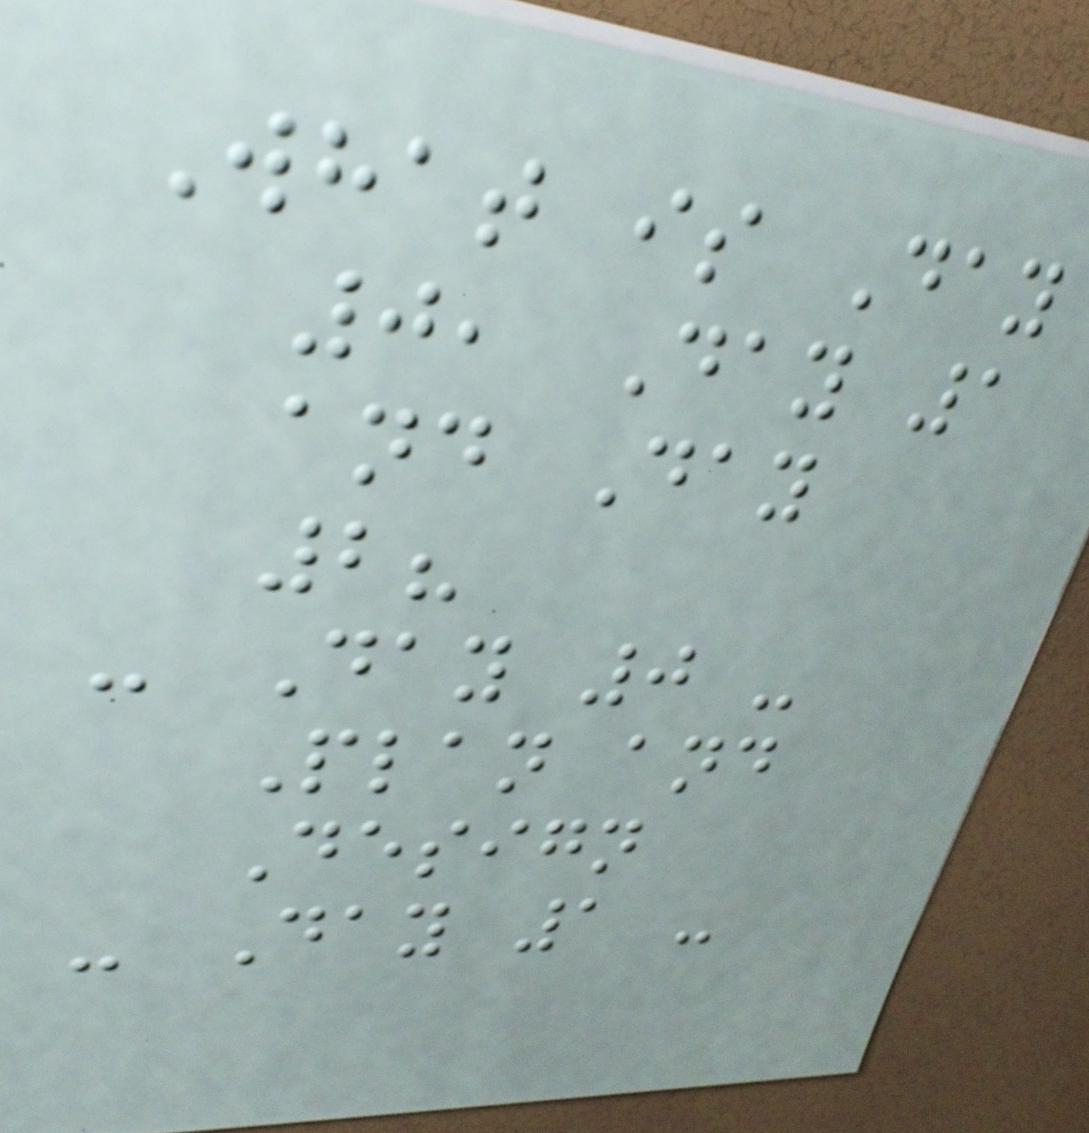What is Day
0, Day 1
and Day
2?
- Day 0 -
Plan and
Design
- Day 1 -
